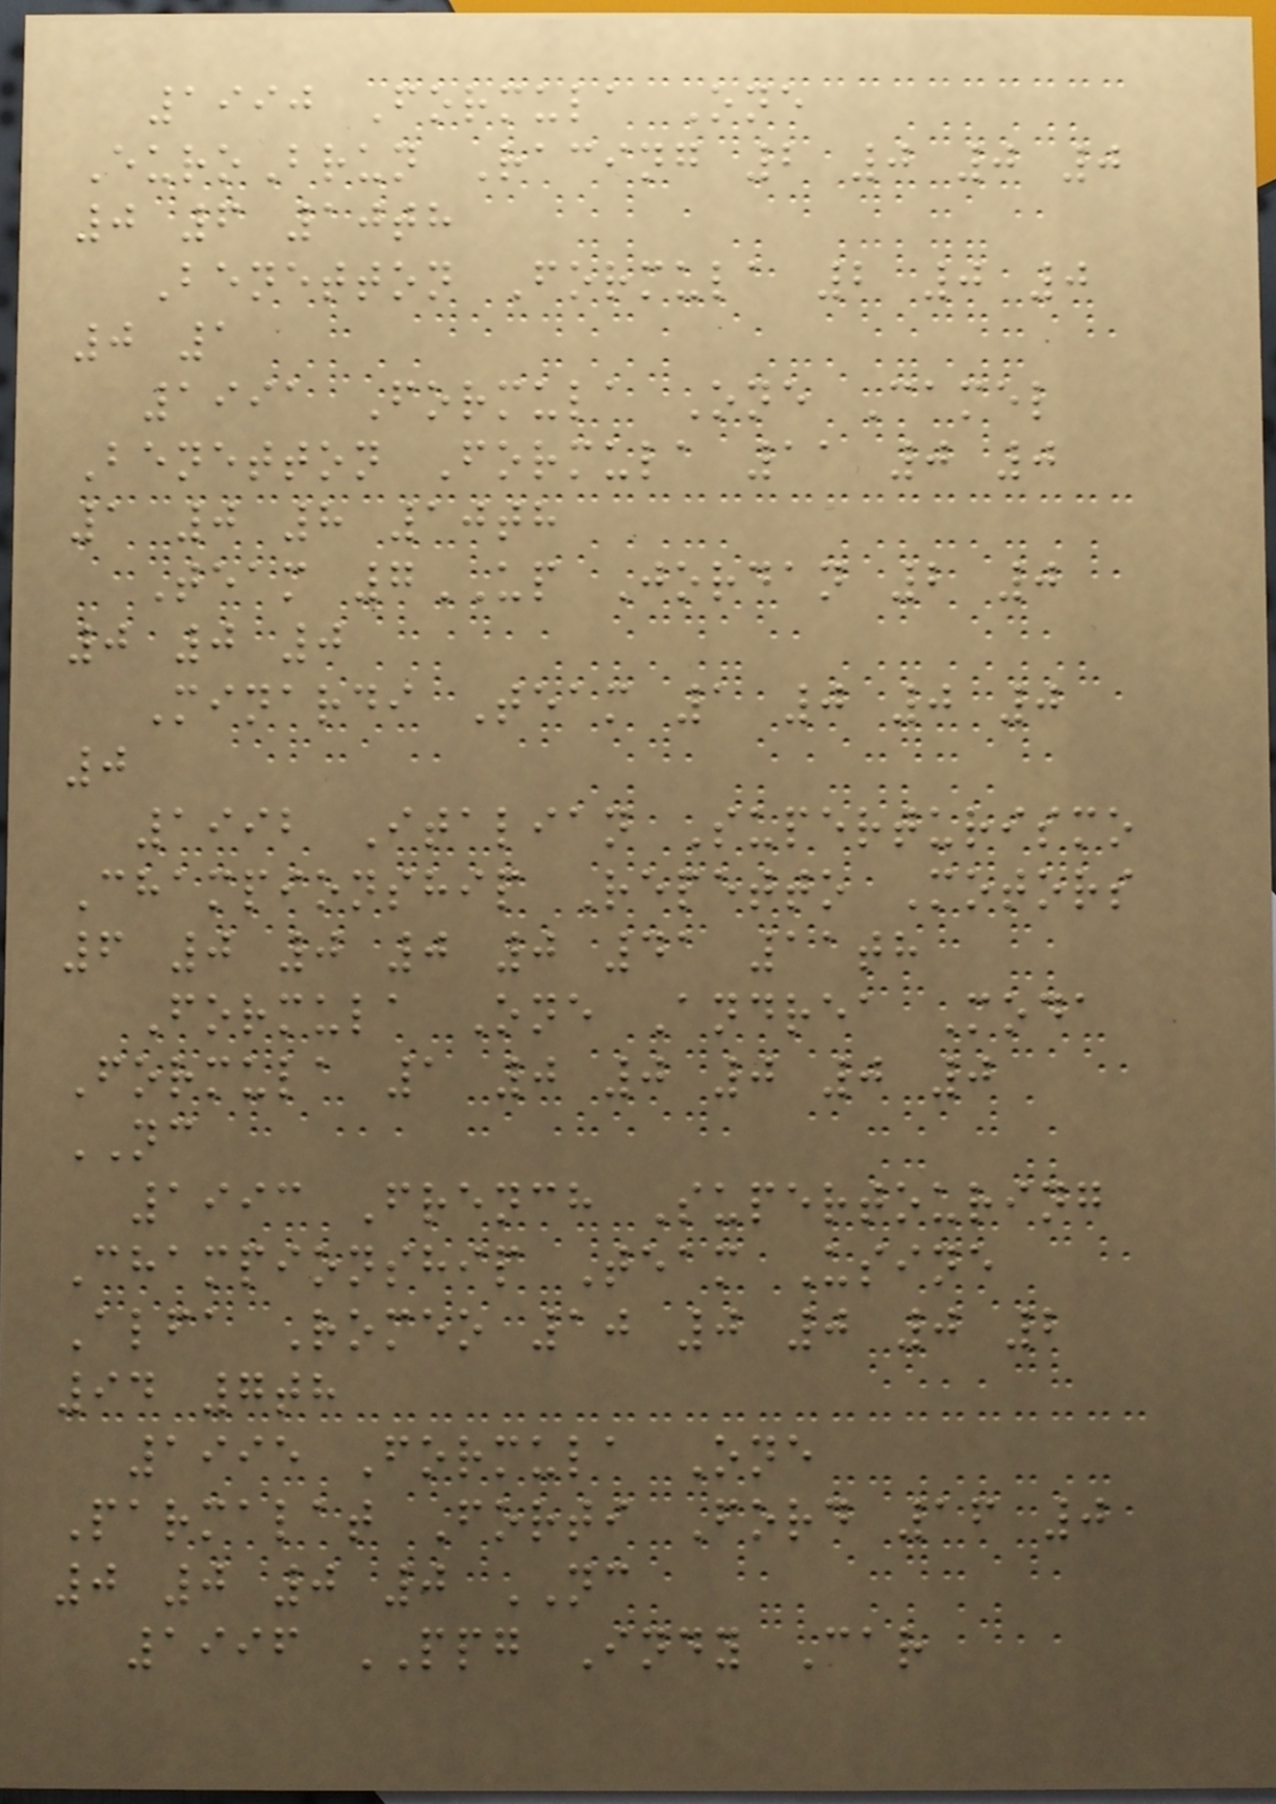1990 Formula One
EuroBrun Racing 2 0 0 0
0 6 10th
Benetton Formula 2 0 0
0 1
1991 Formula One Camel
Benetton Formula 11 0 0
1 0 8 10th
Team 7UP Jordan 2 0
0 0 0
Minardi Team 1 0 0 0
0
1992 Italian Superturismo
Championship Repetto Motors
6 0 0 0 0 41 11th
Formula One Andrea Moda
Formula 1 0 0 0 0 0
NC
1993 French Supertouring
Championship Team Usine
Alfa Romeo 10 0 0 0 2
94 7th
1995 Formula One
Parmalat Forti Ford 16 0
0 0 0 0 NC
1996 PPG Indy Car
